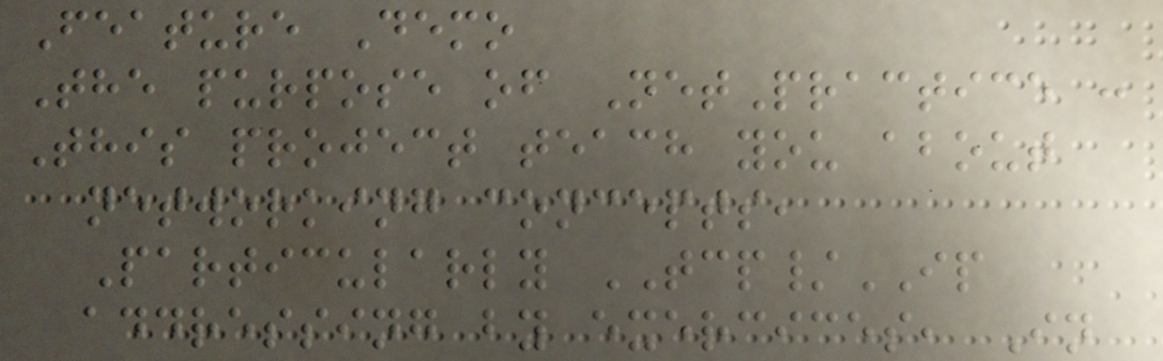Feature Demo
The purpose of NetPractice :
This project teach you about
networking concepts,
Particularly TCP/IP
addressing by exercices, In
